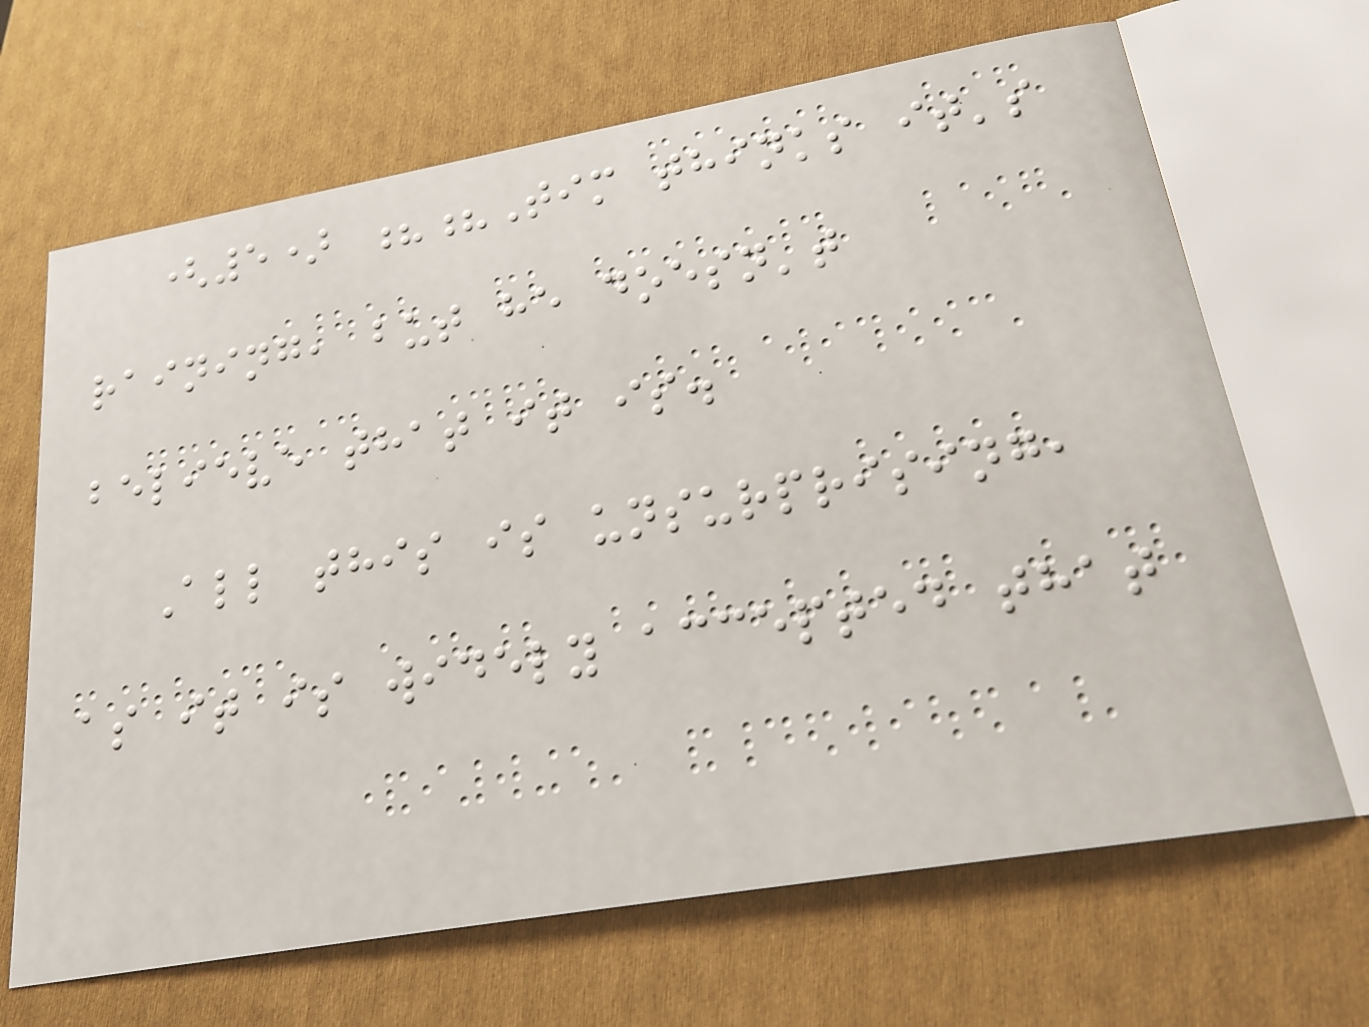(5) ??Tim thinks it's
raining, but he doesn't
believe that it is.
All this is unsurprising,
as it is widely accepted that
